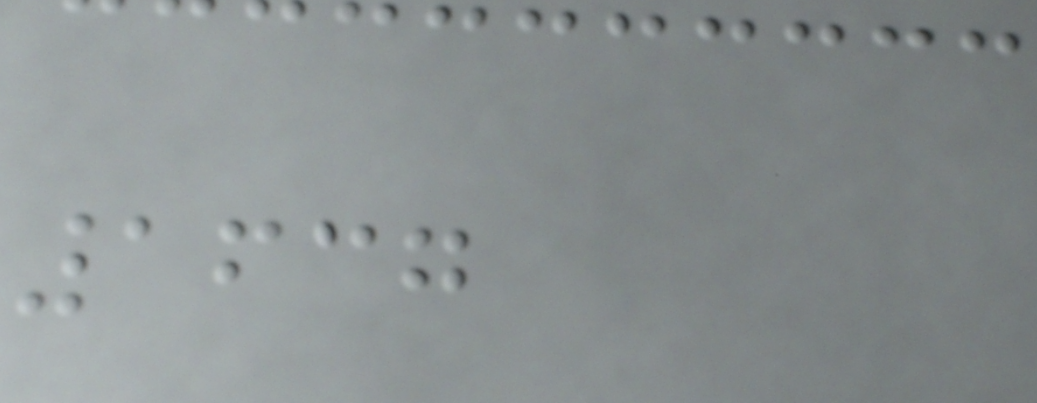1637
